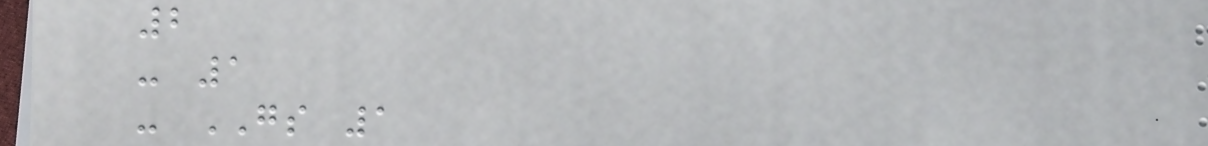2
- 1
- GS 1
